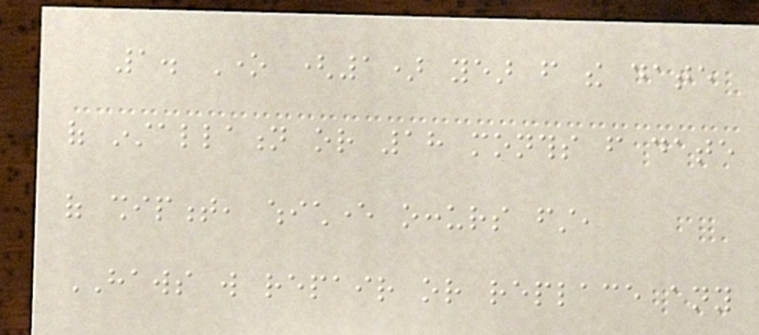1. One (1) year from the date
of installation or 18 months from date
of shipment, whichever occurs first,
HAWS will repair or replace any
